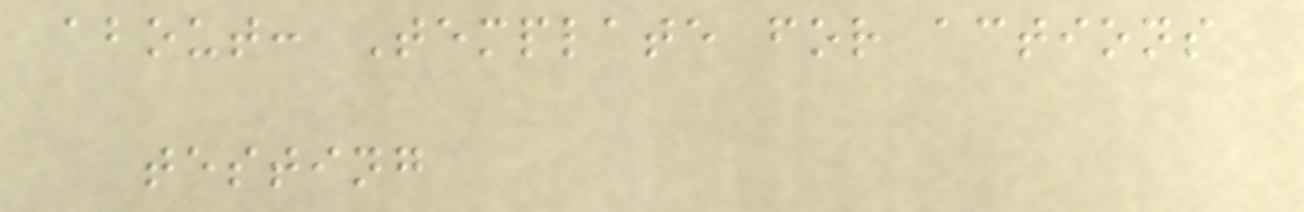about: Template for actions
testing
